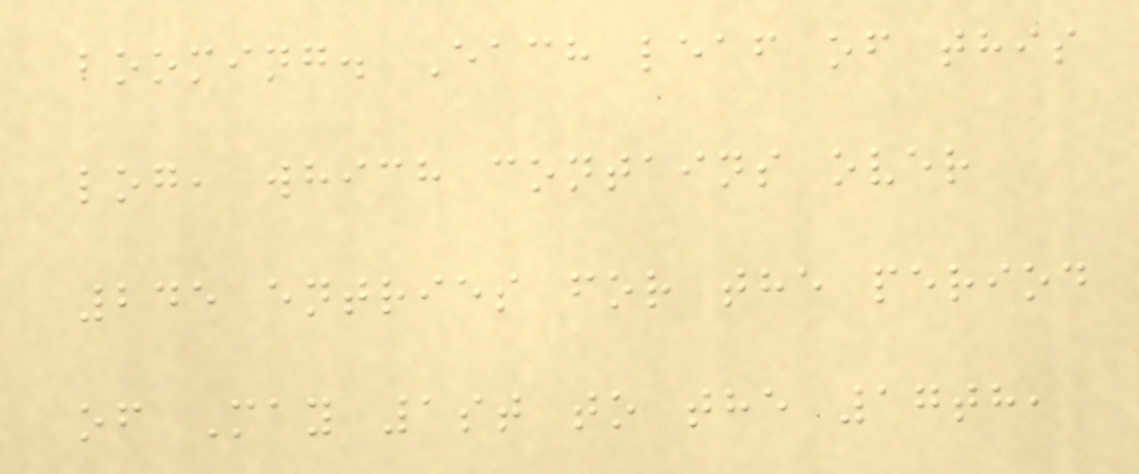booming. Each leaf of this
log, which contains over
245 entries for the period
of May 1st to the 17th,
